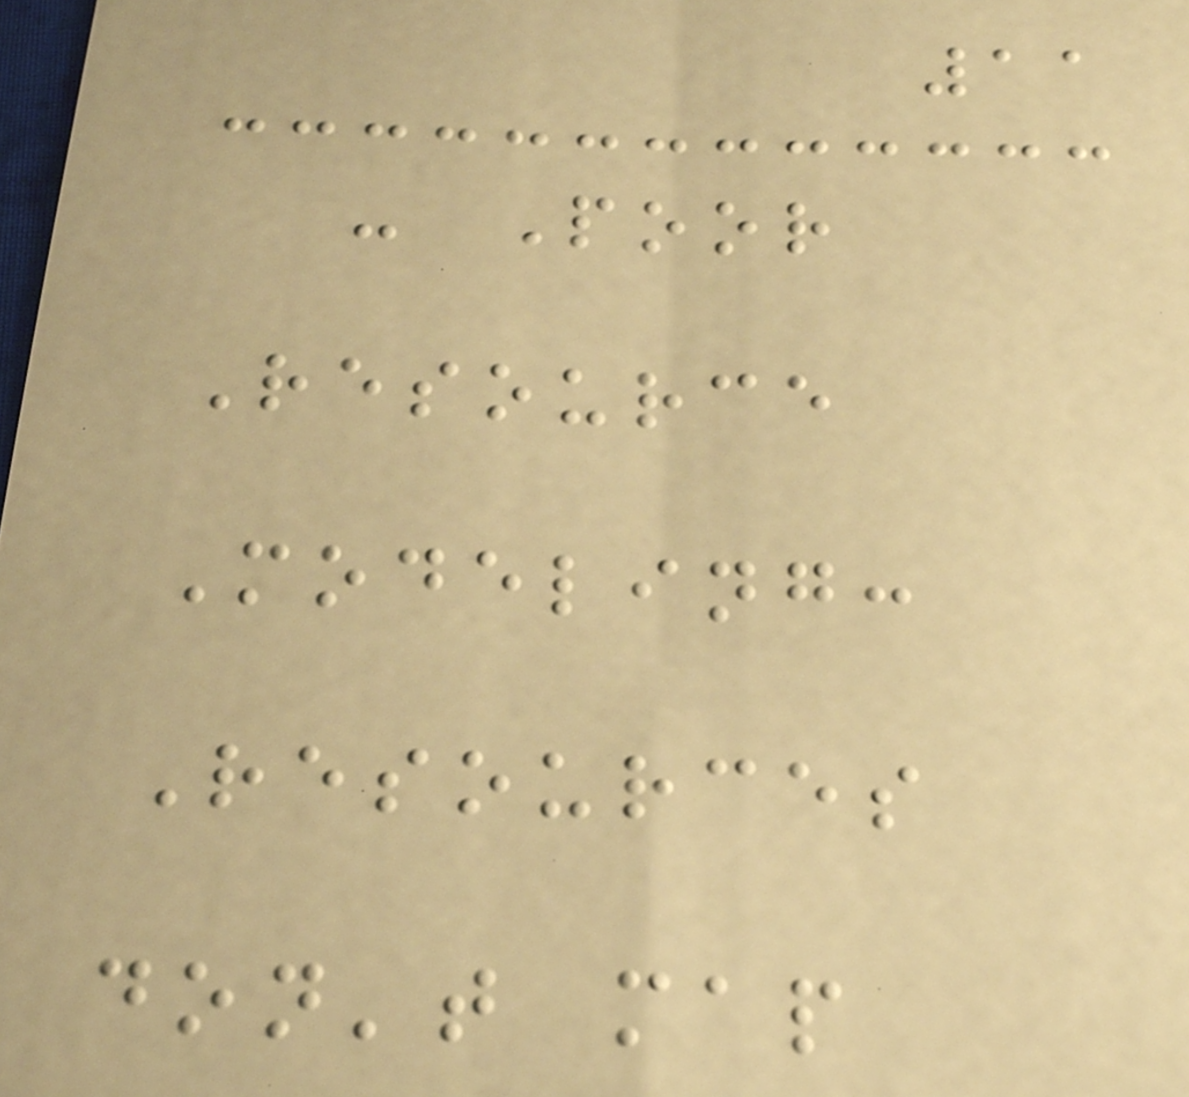11
- Poor
Resource
Modeling:
Resources
don't map
